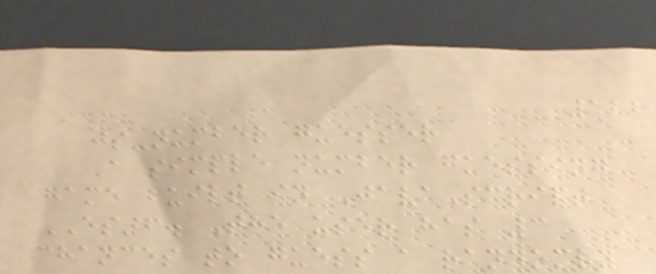122
js-number guesser
A simple number guessing
game built in JavaScript
ES6. The user has 3
chances to guess a randomly
